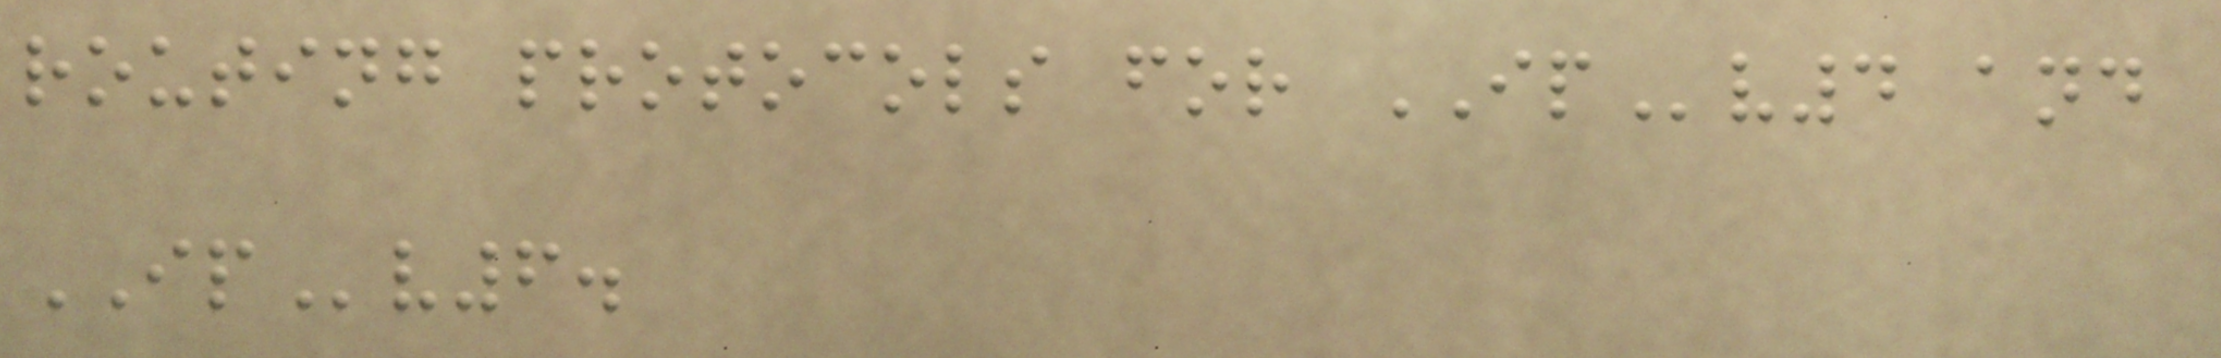routing protocols for IPv4 and
IPv6.
